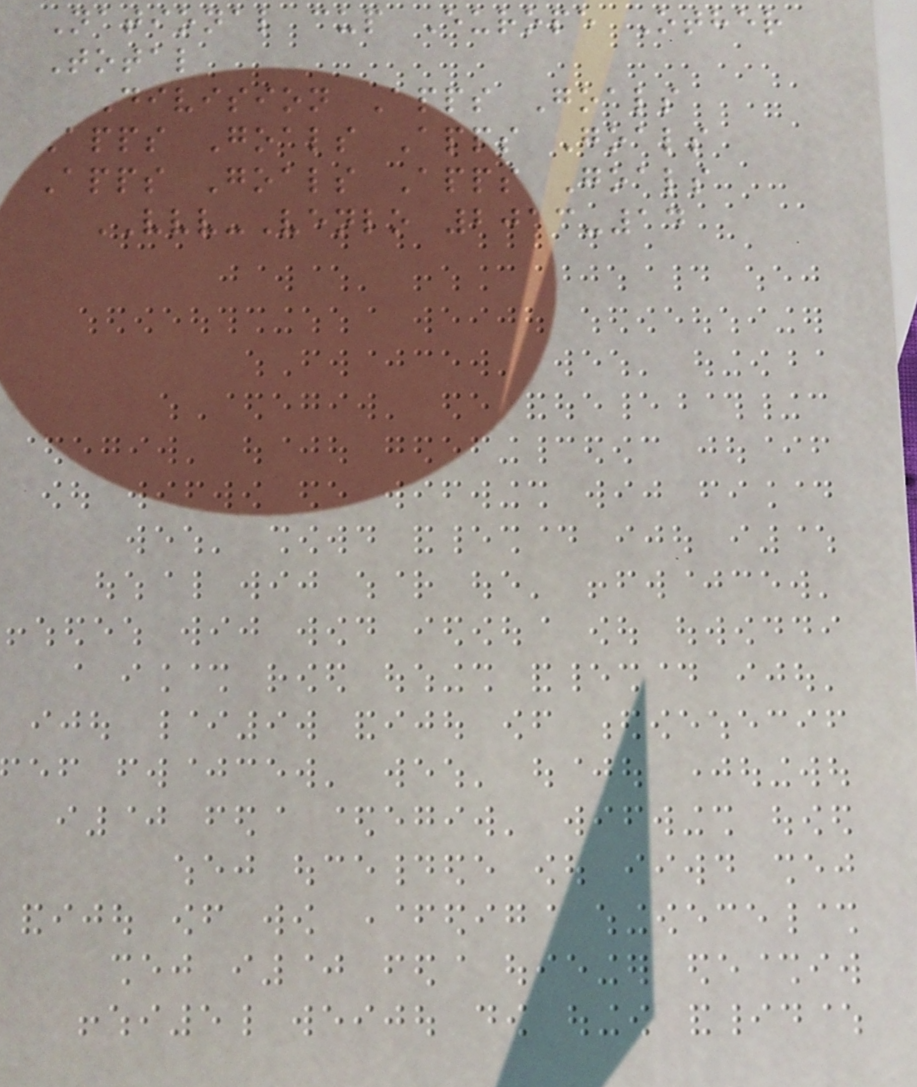National cup Europe Other
Total
Division Apps Goals
Apps Goals Apps Goals
Apps Goals Apps Goals
VVV-Venlo 2013-14
